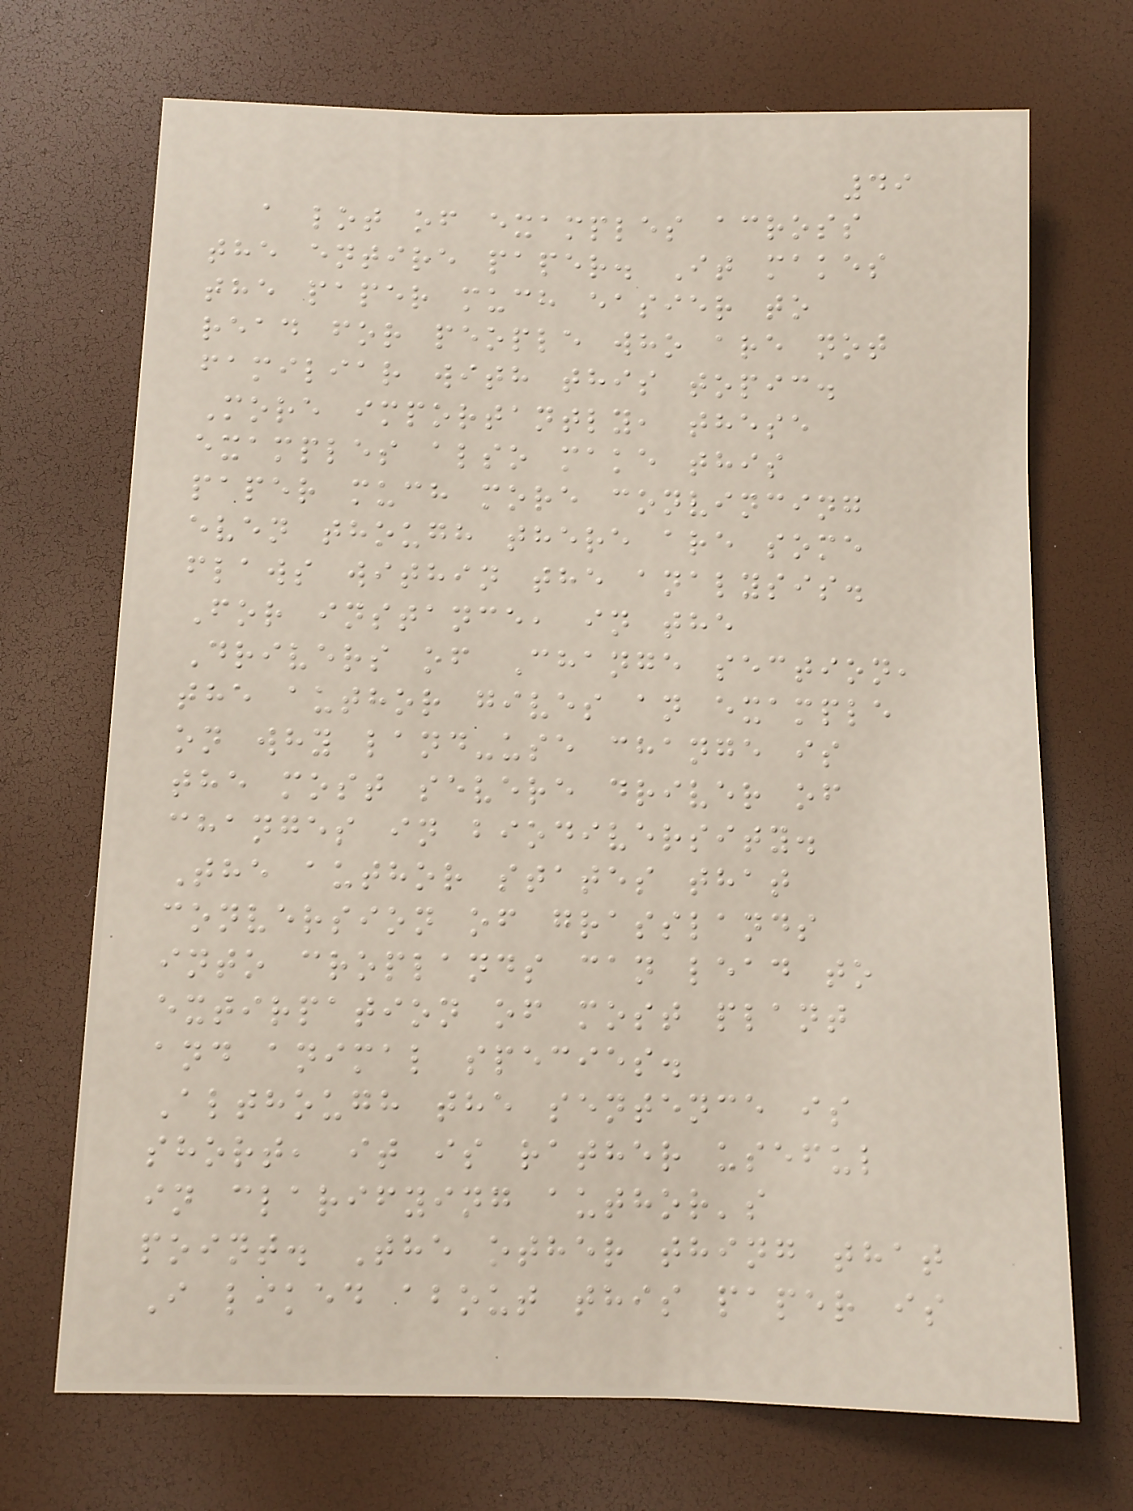49
a lot of examples across
the entire paper. It makes
the paper much easier to
read for people who are not
familiar with this topic.
More importantly, these
examples also make this
paper much more convincing
even though there are some
flaws within the analysis.
For instance, in the
Drivers of Change section,
the author gives an example
on why land-use change is
the most severe driver of
changes in biodiversity.
The author states that
conversion of grasslands
into croplands can lead to
extirpation of most plant
and animal species.
Although the sentence is
short, it is rather useful
in clarifying author's
point. The other thing that
I liked about this paper is
